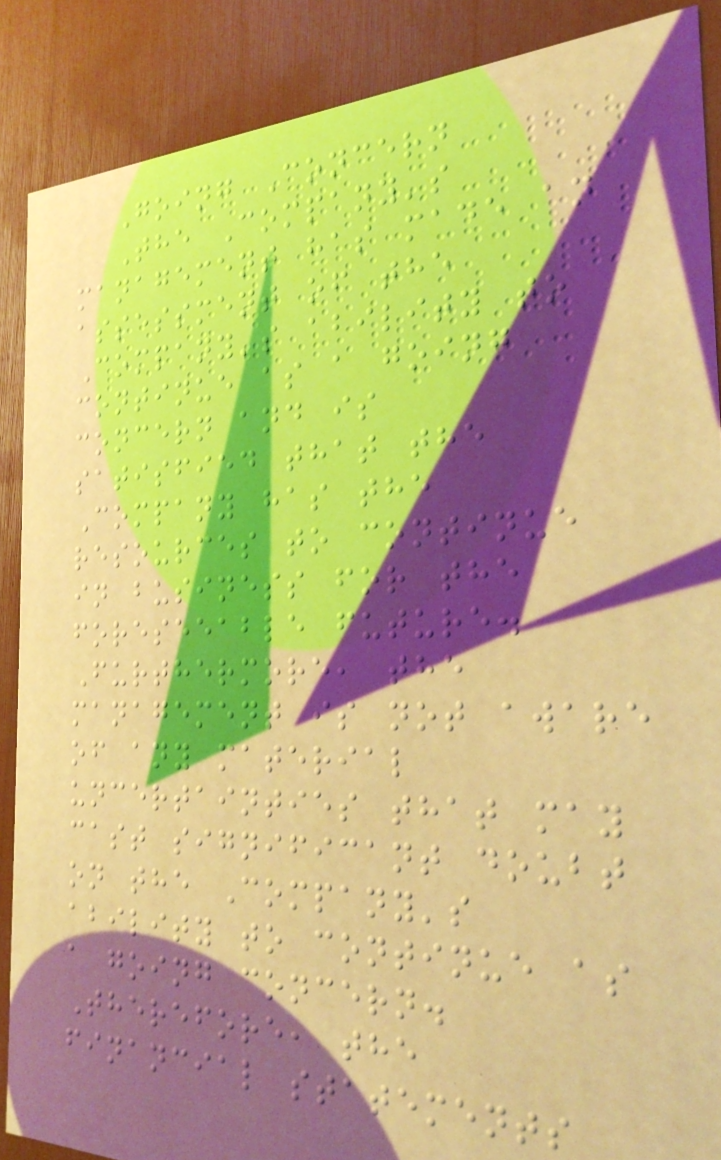Going Concern
The Company's
management has made an
assessment of the
Company's ability to
continue as a going
concern and is
satisfied that the
Company has the
resources to continue
in business for the
foreseeable future.
Furthermore, the
management is not aware
of any material
uncertainties that may
cast significant doubt
on the Company's
ability to continue as
a going concern.
Therefore, the
financial statements
